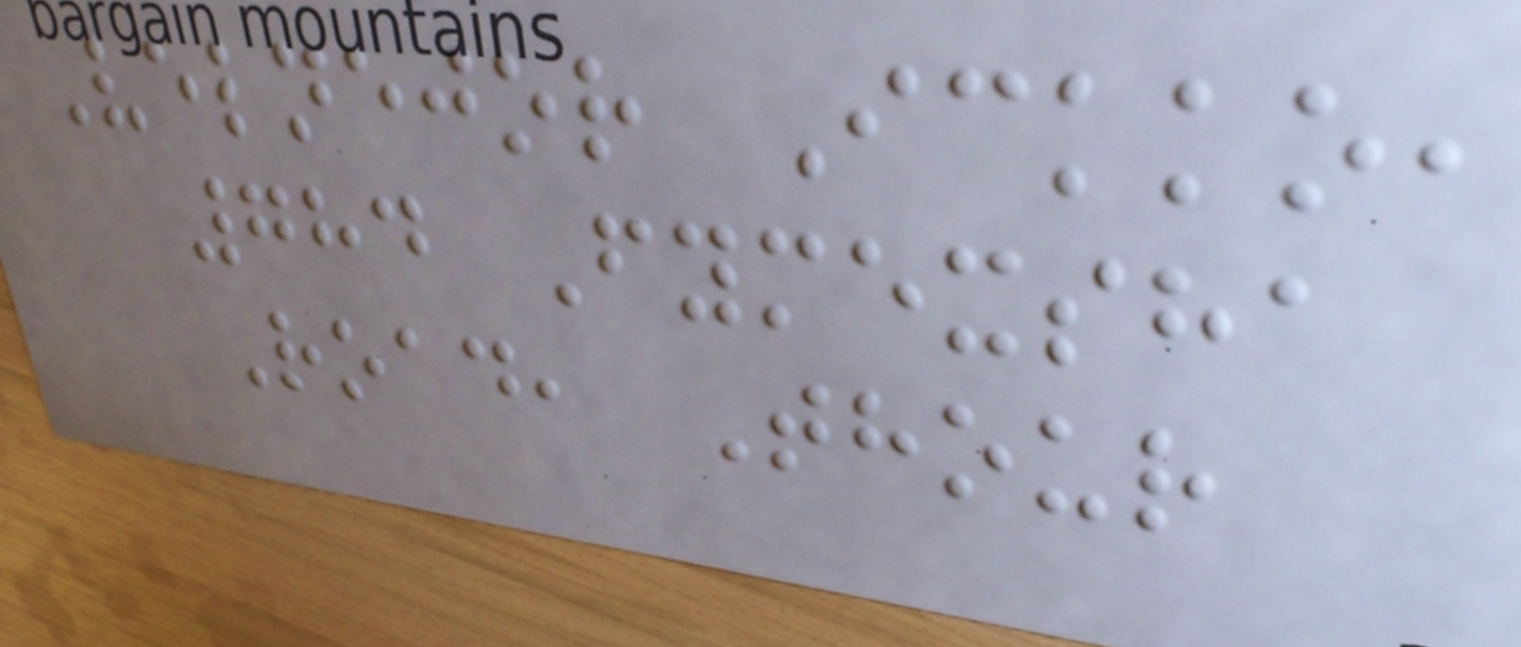Velnejor Ickko,
784 Fymexsha
Road, Thour
